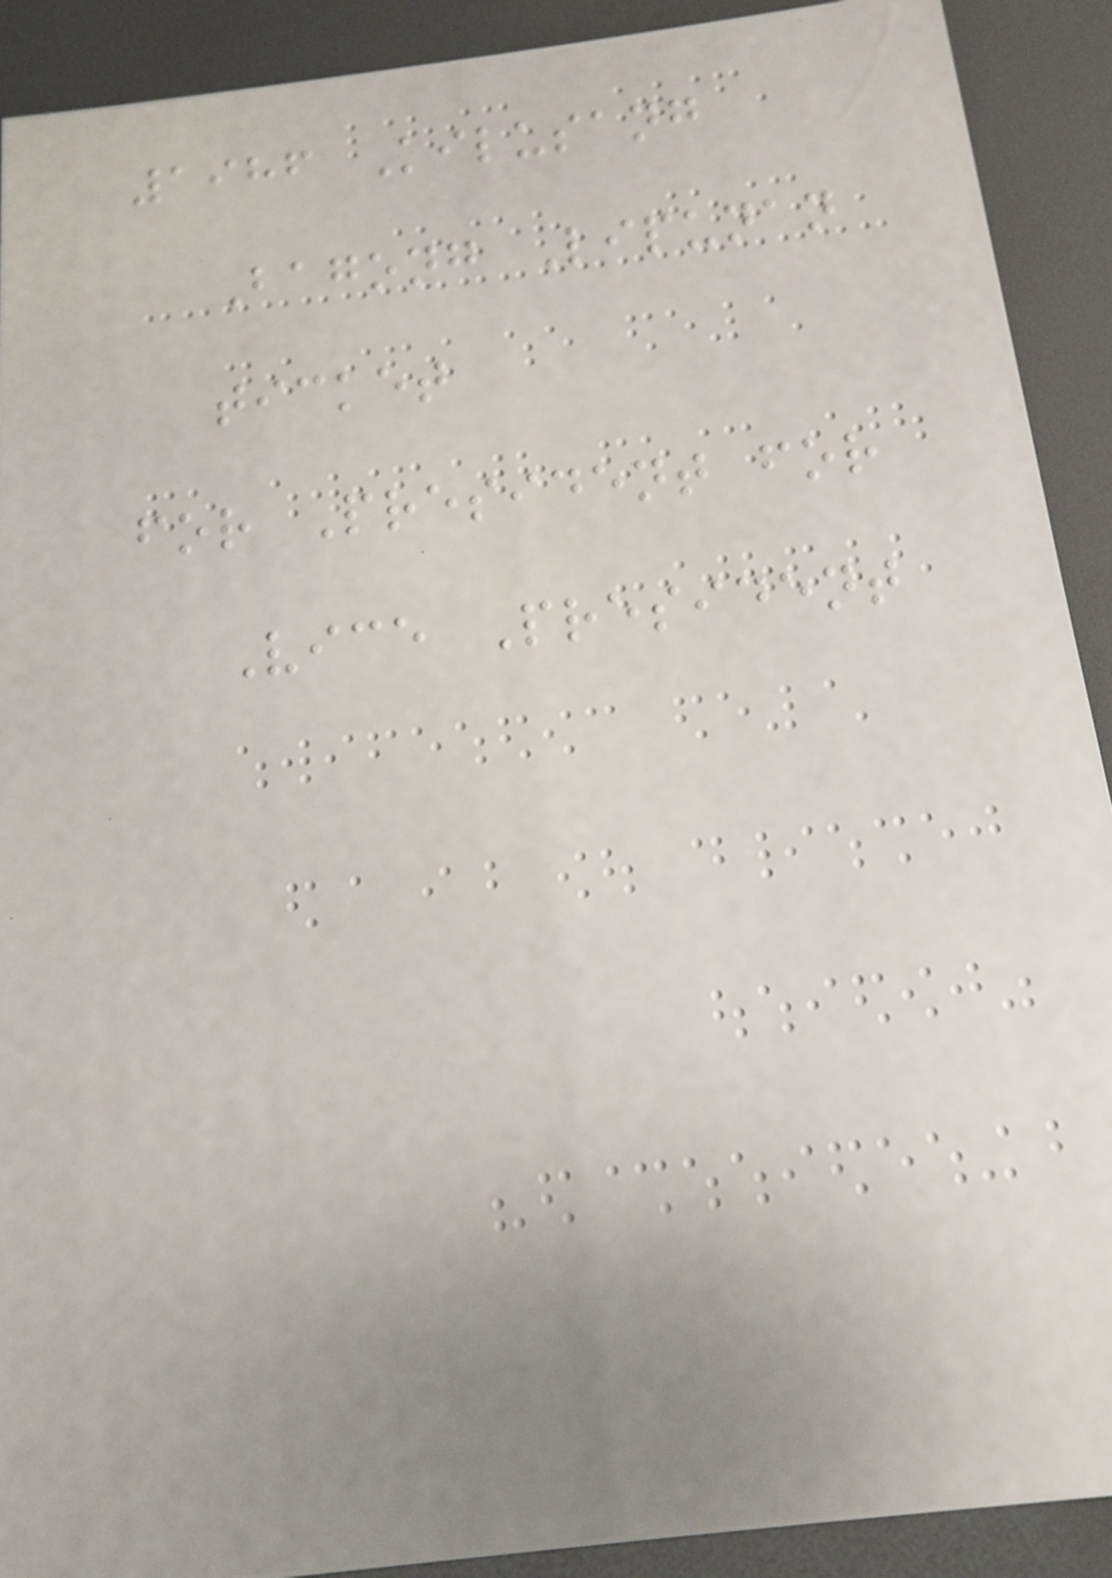1986 Kilusang
Bagong Lipunan
ticket
for President for
Vice President
